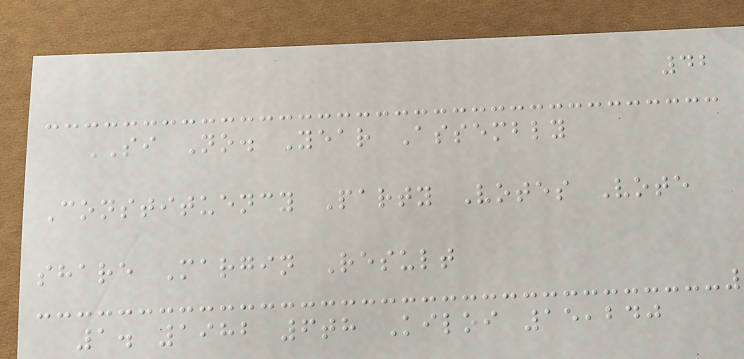42
SI No. Year Assembly
Constituency Party Votes Vote
share Margin Result
1. 1982 6th Kiloi 15,240
